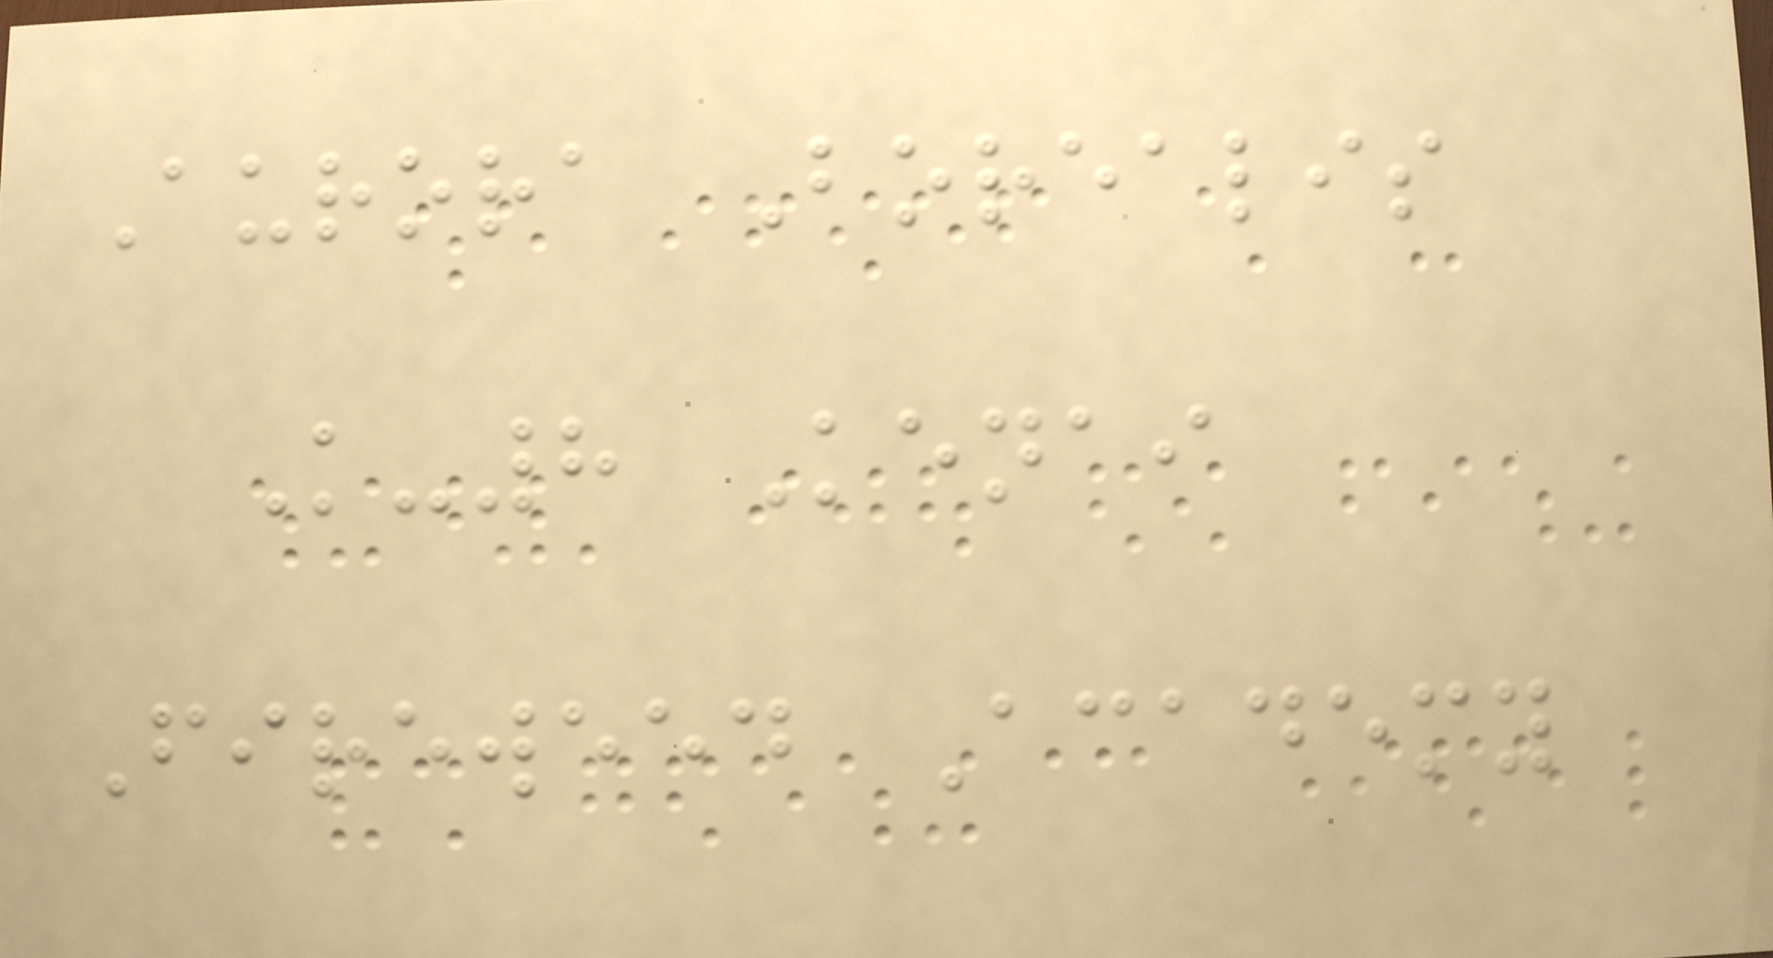Aurora Borealis
K-8 Kenai
Fireweed Academy
